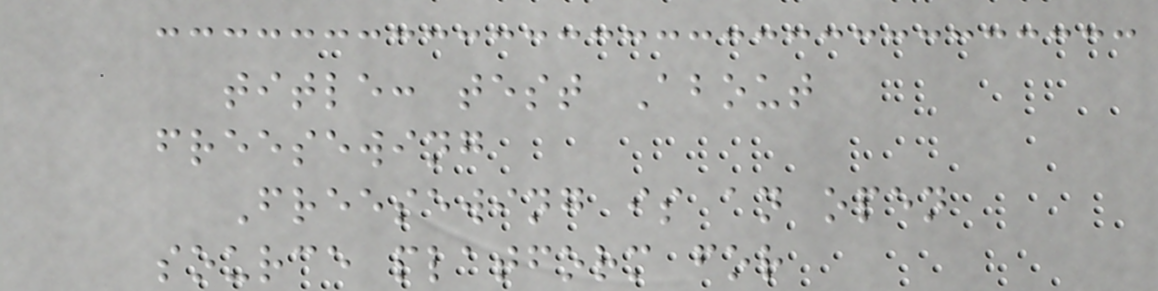title: test About
freesewing
Freesewing is an open
source platform for
